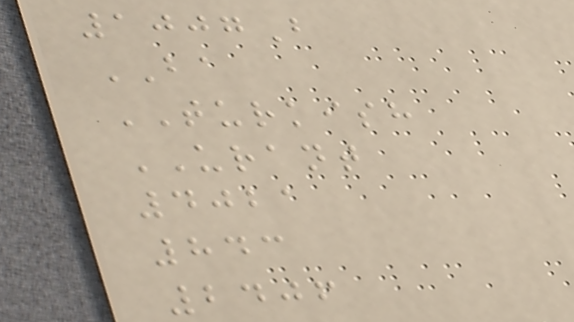1007B
BA
TURKISH
URANT
4021
843
2406
